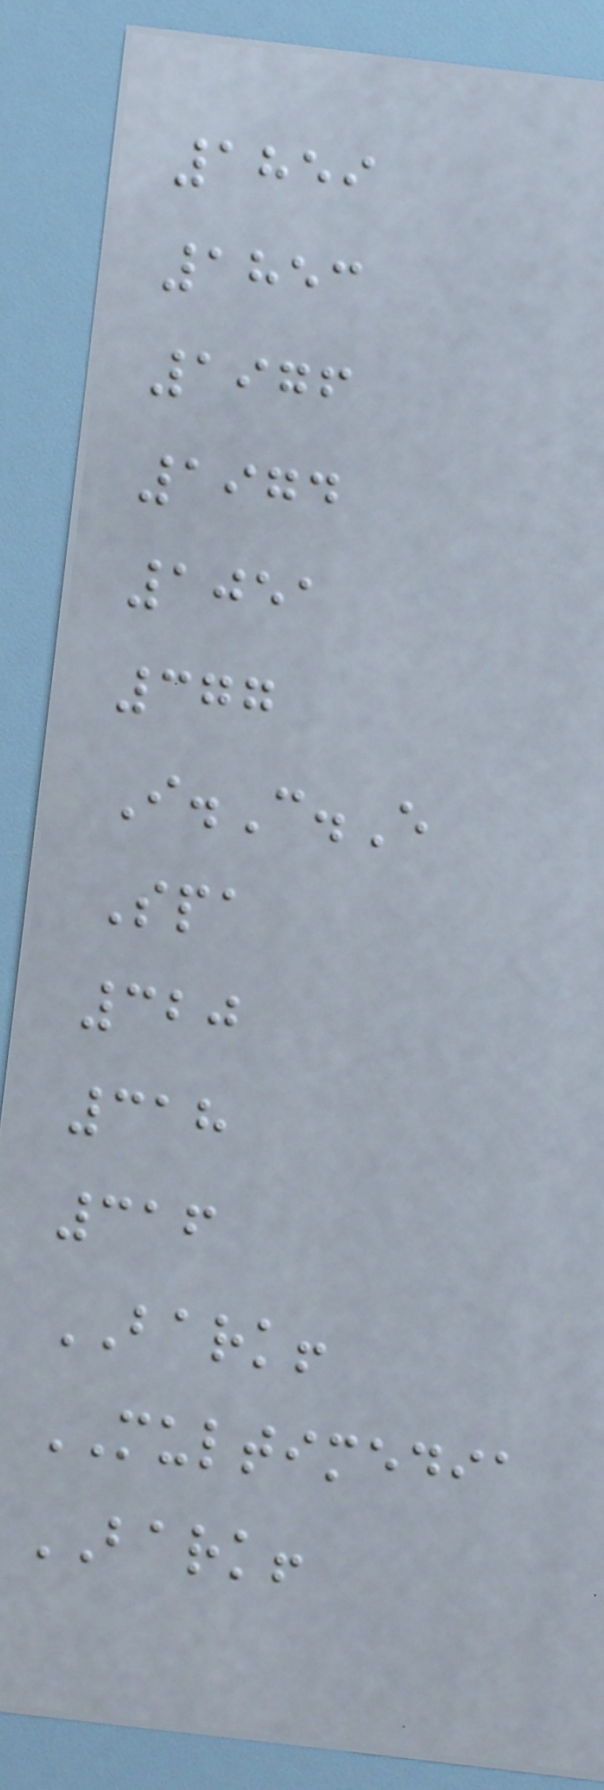1859
1853
1976
1974
1051
377
I.C.E
Spa
320
318
316
BARK!
MULTIMEDIA
BARK!
